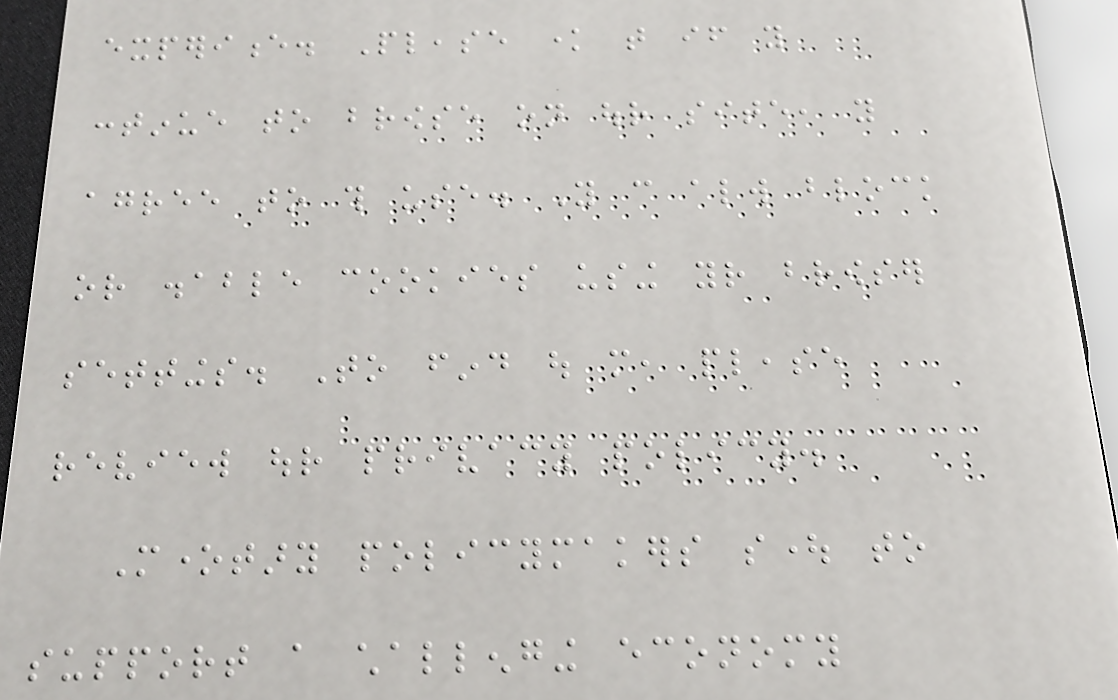experience. Please know that if you
continue to browse on our site, you
agree to this use. You can always block
or disable cookies using your browser
settings. To find out more, please
review our privacy policy.
Monetary policymakers sought to
support a challenging economy
